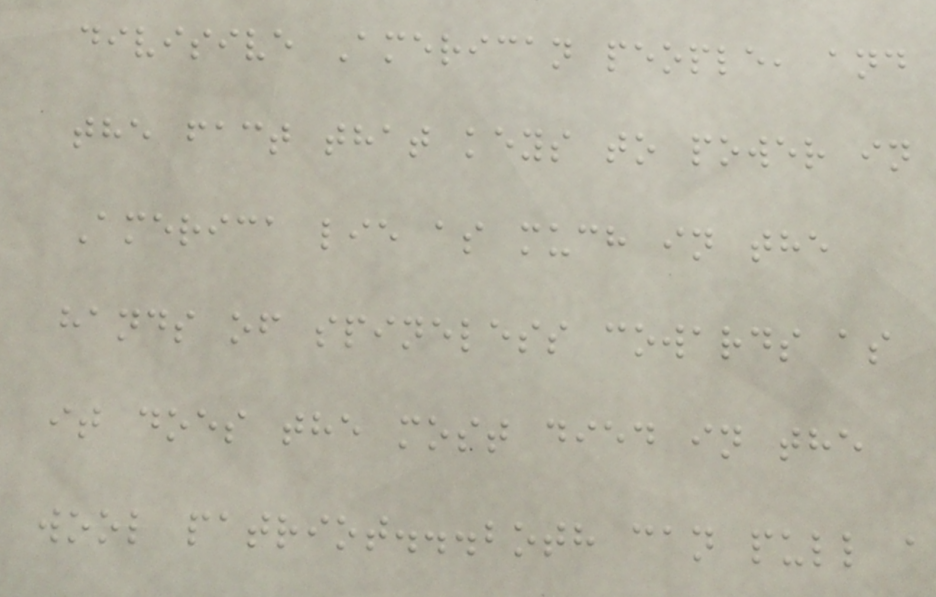divisive American people, and
the fact that keys to power in
America lie as much in the
hands of spineless cowards as
it does the most died in the
wool patriot...both can pull a
